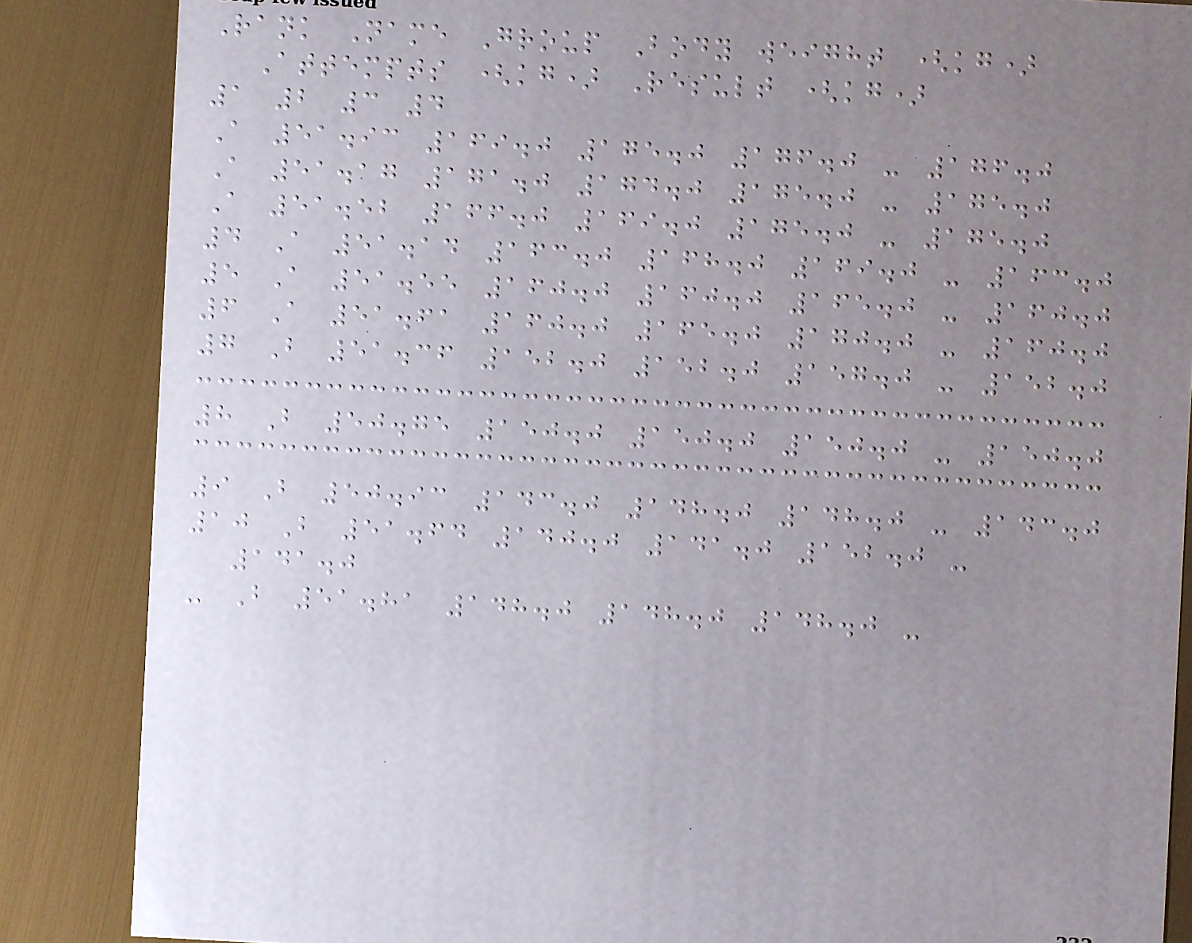Rank Name Group Body weight (kg)
Attempts (kg) Result (kg)
1 2 3 4
A 51.93 169.0 175.0 176.0 - 176.0
A 51.17 171.0 174.0 175.0 - 175.0
A 51.52 166.0 169.0 175.0 - 175.0
4 A 51.14 163.0 168.0 169.0 - 163.0
5 A 51.55 160.0 160.0 165.0 - 160.0
6 A 51.61 160.0 165.0 170.0 - 160.0
7 B 51.36 152.0 152.0 157.0 - 152.0
8 B 50.75 150.0 150.0 150.0 - 150.0
9 B 50.93 143.0 148.0 148.0 - 143.0
10 B 51.64 140.0 141.0 152.0 -
141.0
- B 51.81 148.0 148.0 148.0 -
